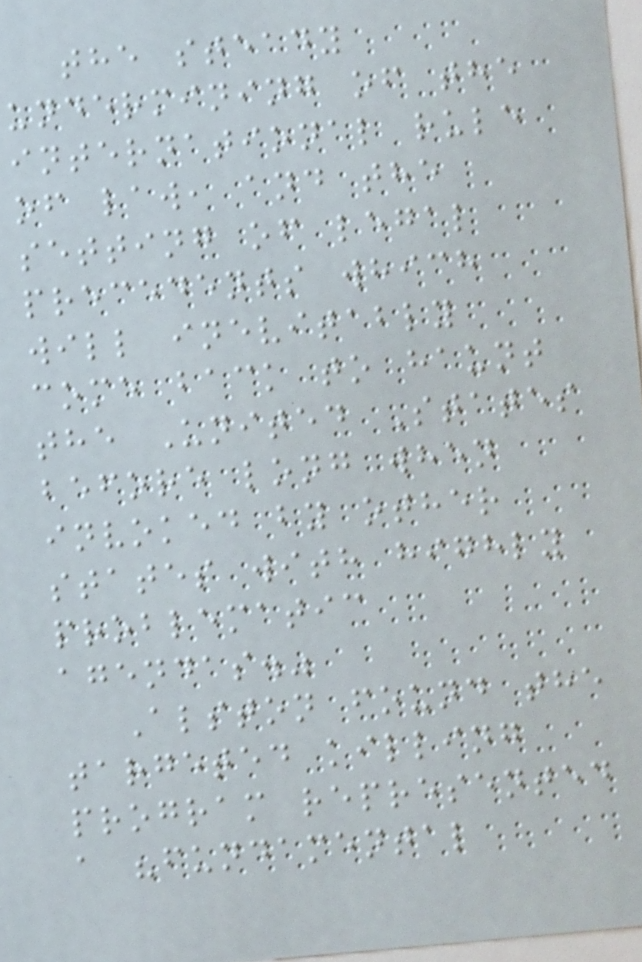the steady
undermining of the
international rule
of law, and the
setting of legal
precedents which
will inevitably
come back to haunt
the United States
before long when
invoked by other
states with highly
problematic
agendas."
Alston found the
targeted killing
program represented
a "fundamental
